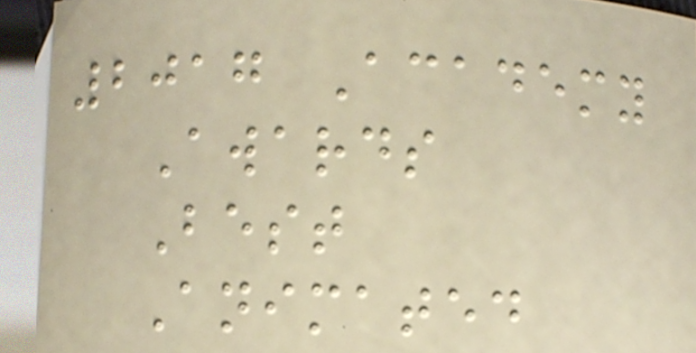2017 Academy
Awards
Best
Animated
